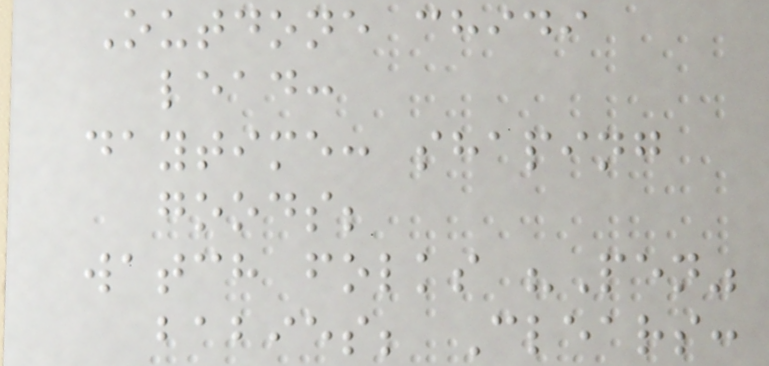Outdone chidi
lead:
daytime: shaping
goods;
watch folks "Pen"
babies; Clears:
